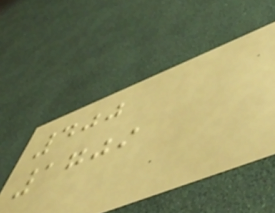400
1709
